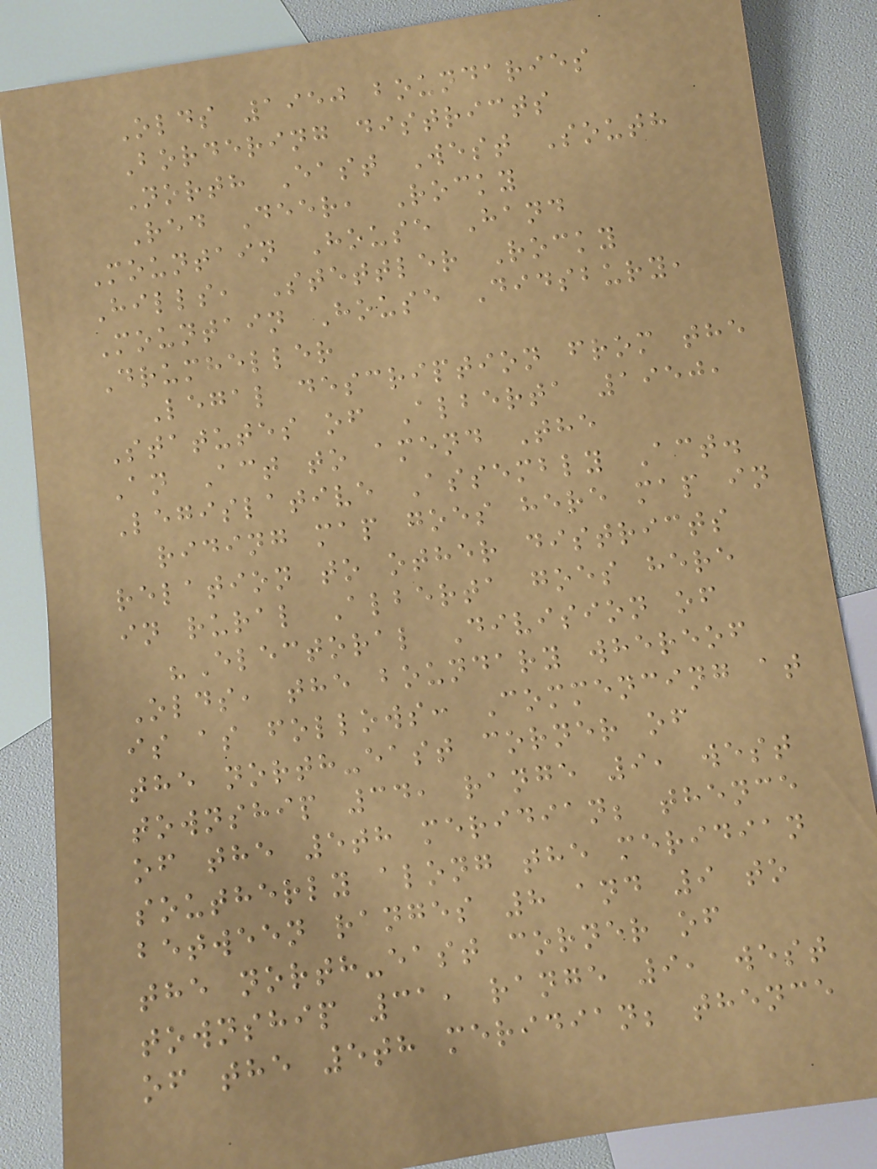Olds 1950 boundaries
Bordering districts
North East West South
Red Deer, Rocky
Mountain House Hand
Hills, Stettler Rocky
Mountain House Didsbury,
Drumheller
Legal description from the
Statutes of Alberta 1950,
An Act to amend The
Legislative Assembly Act.
riding map goes here map in
relation to other districts
in rural Alberta goes here
"Electoral Division of
Olds, the boundary whereof
is as follows: Commencing at
the north-east corner of
township 34, range 9, west
of the 5th meridian; thence
southerly along the meridian
between ranges 8 and 9 to
the north-east corner of
township 31, range 9, west
of the 5th meridian; thence
